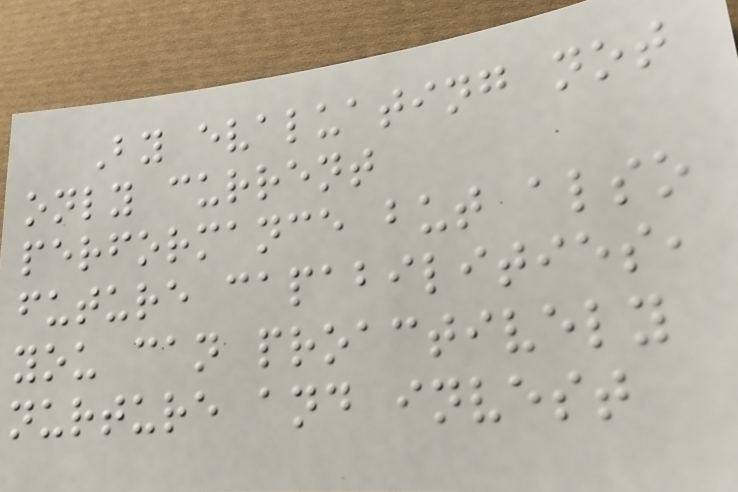By evaluating not
only current
performance but also
future capabilities,
you can proactively
nurture and invest
